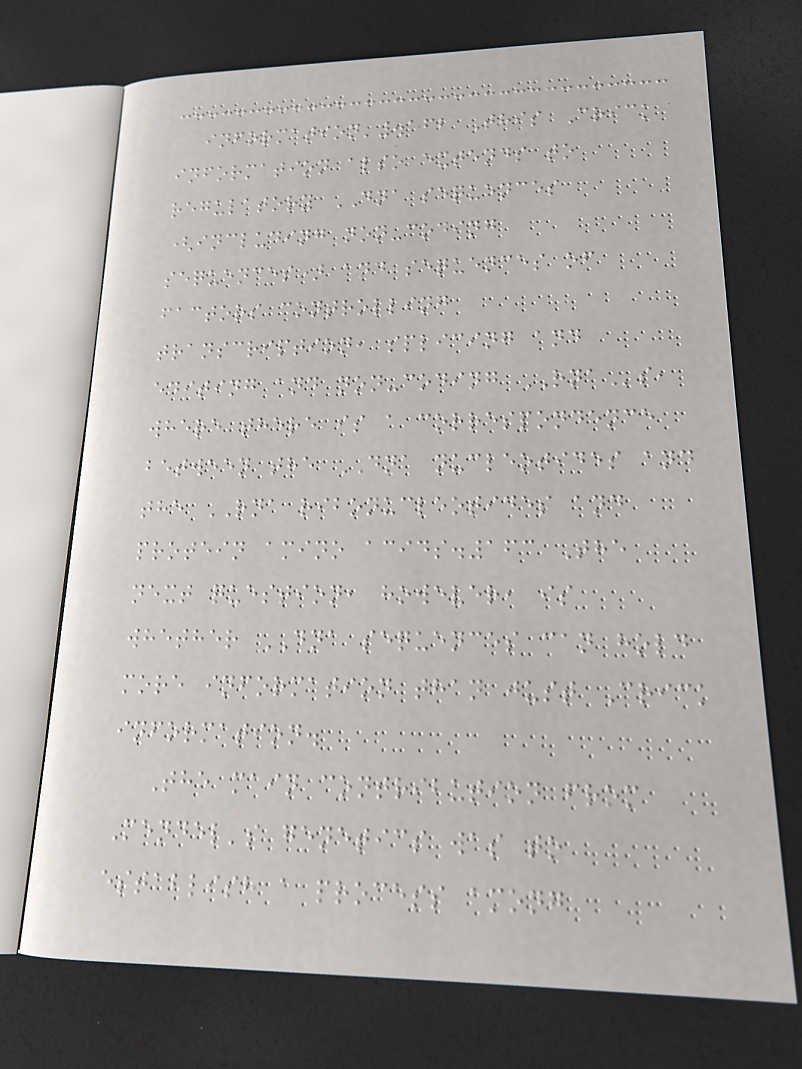information'.162 This Crick
information also extends to
regulatory DNA sequences
(including non-coding
sequences) and sequences of
factors controlling
transcription, splicing and
editing and non-coding RNAs,
where there is a correspondence
between the DNA nucleotides and
the RNA ribonucleotides and
protein amino acids.163 The
next question, however, is
whether DNA sequences can hold
more information than just Crick
information.
The main contribution from
Mendel's genetics was to
establish a process among
